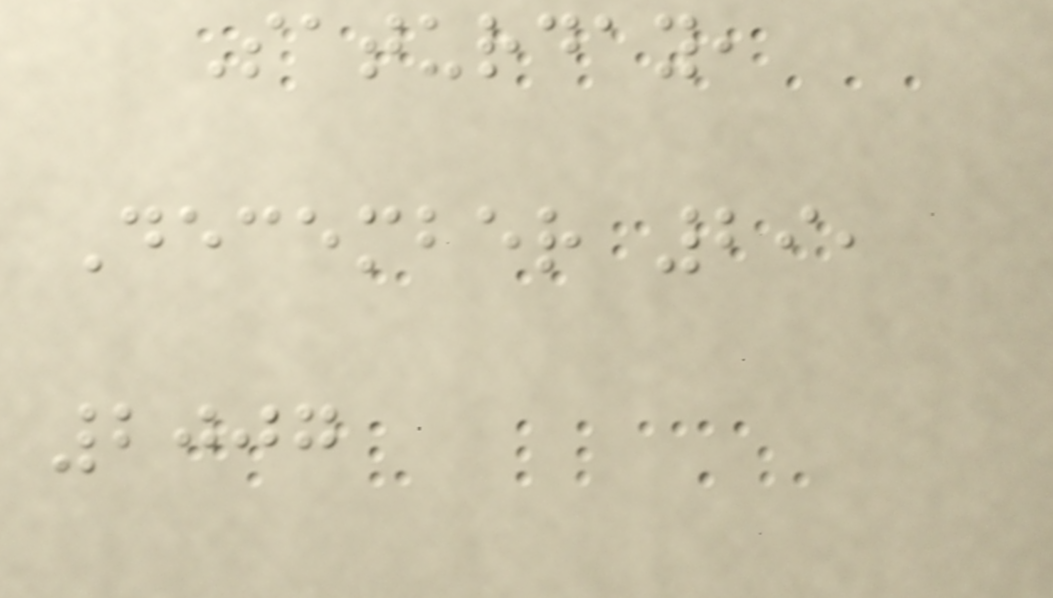Saturday,
December 29,
2007
